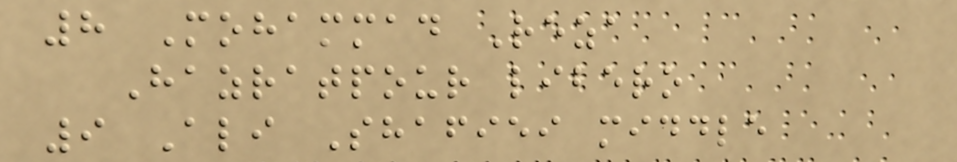8 Mohammad Reza
Hazratpour libero
9 Ali Shafiei middle
